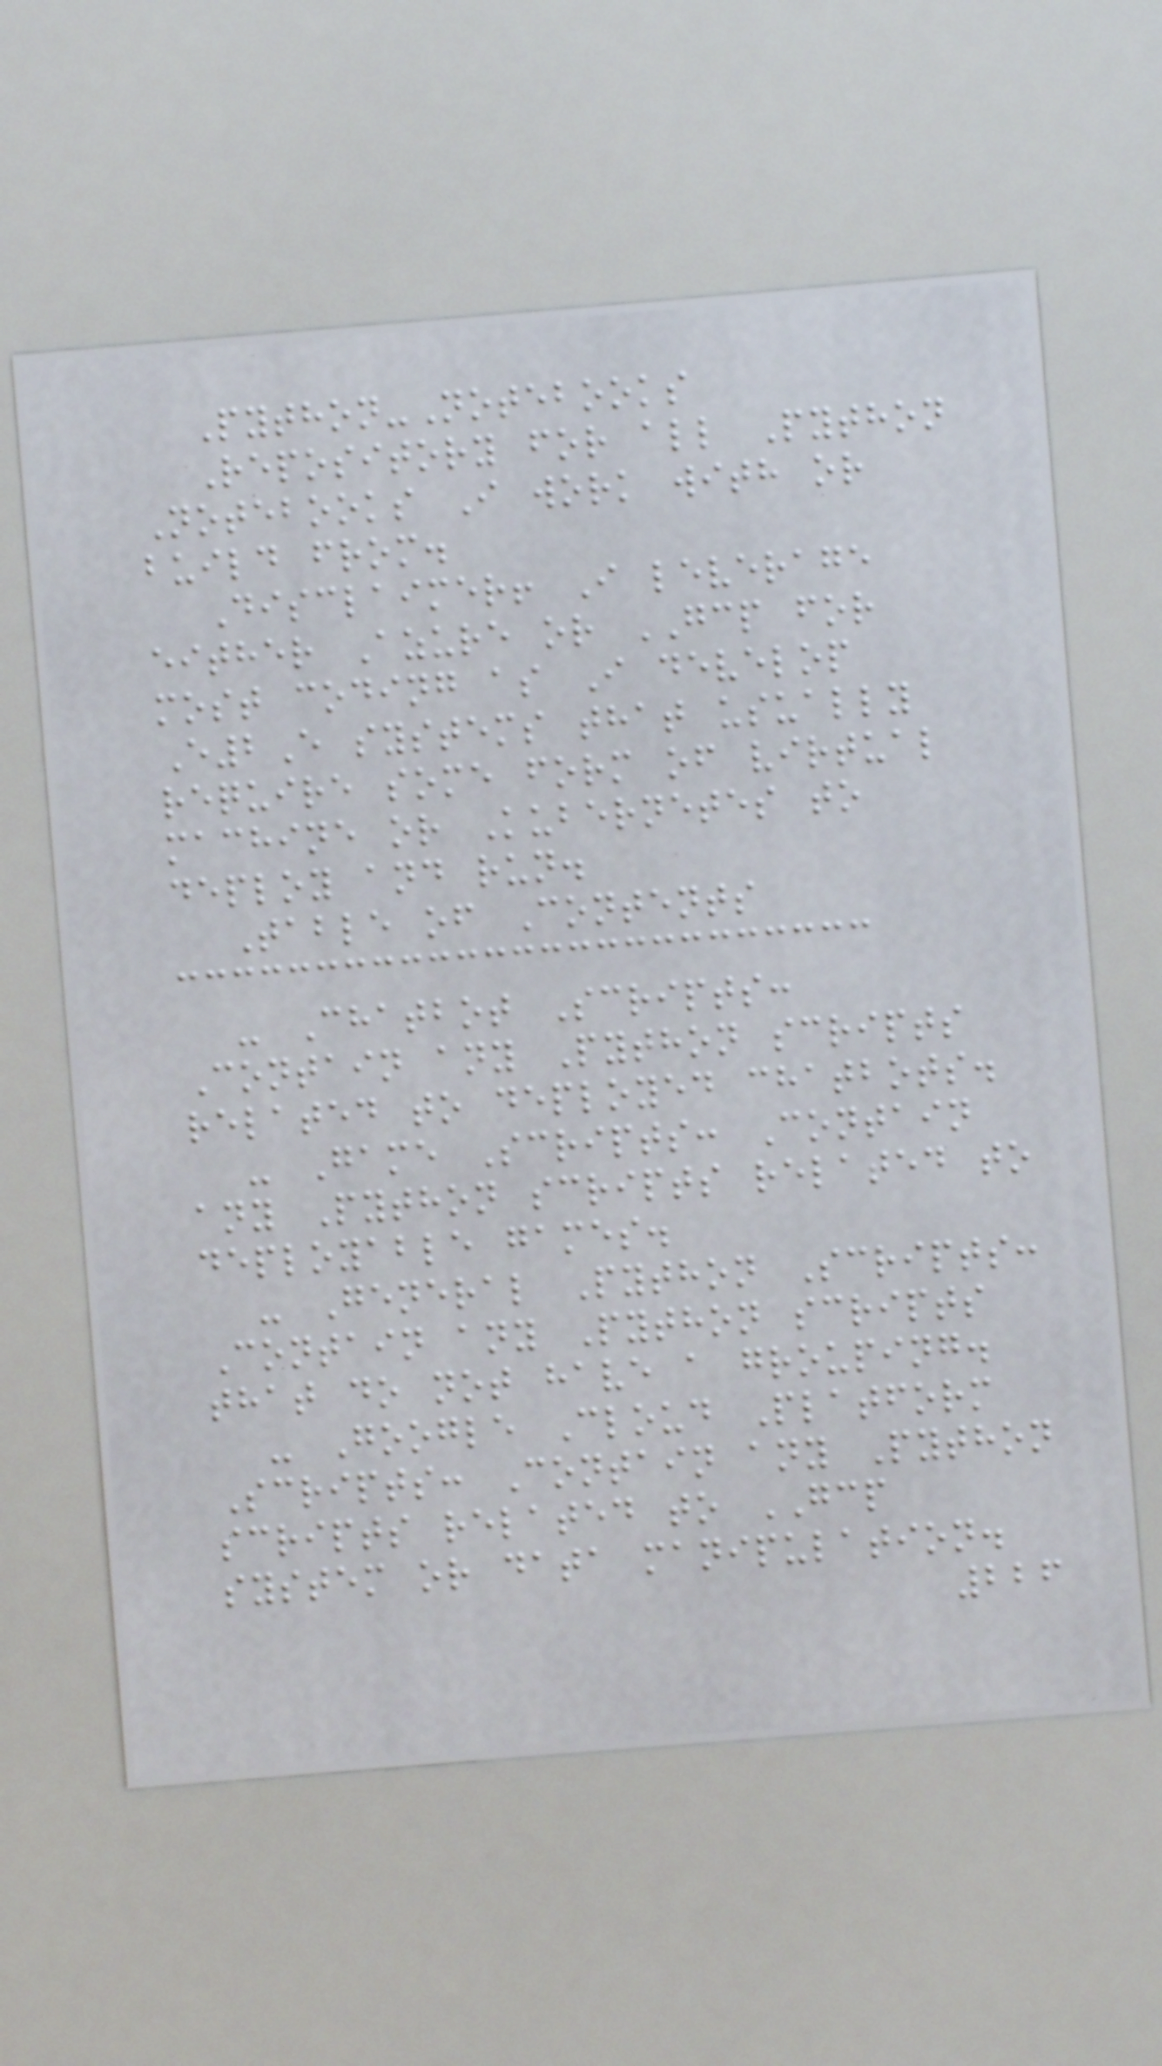Python-Notebooks
Repository for all Python
Notebooks I work with or
build from.
Disclaimer! I leverage
either Azure or GCP for
most coding as I develop
E2E systems that usually
require some form of virtual
machine or Kubernetes to
deploy and run.
Table of Contents
- Chatbot Scripts:
Contain any Python scripts
related to deployed chatbots.
- Game Scripts: Contain
any Python scripts related to
deployable games.
- General Python Scripts:
Contain any Python scripts
that do not have a grouping.
- Google Cloud Platform
Scripts: Contain any Python
scripts related to GCP
system or data manipulation.
226
